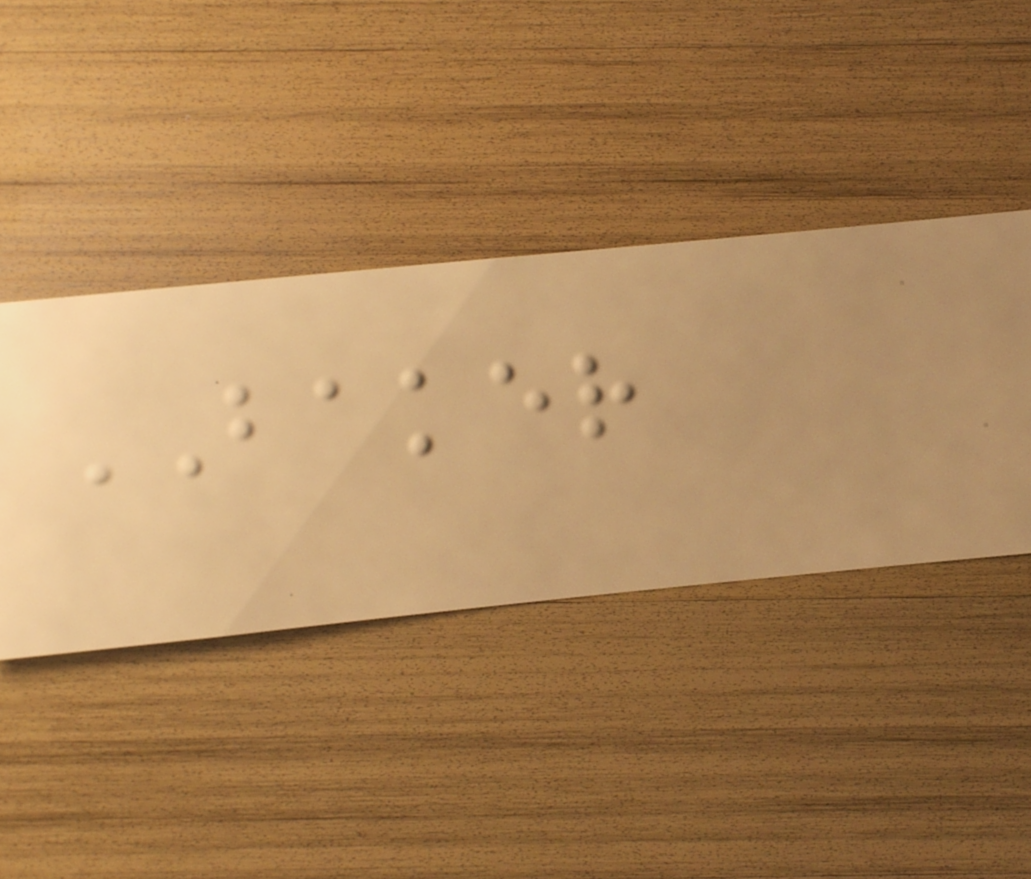BAKER
